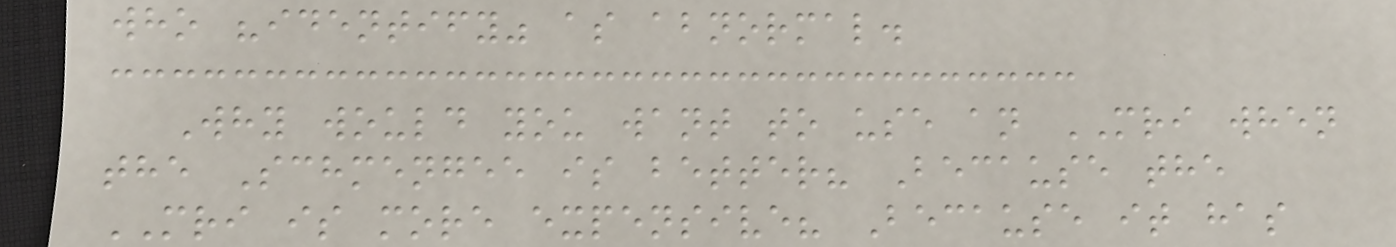who "identify" as abnormal.
Why would you want to use an MRI when
the Schmengee is better? Because the
MRI is more expensive? Because it has
